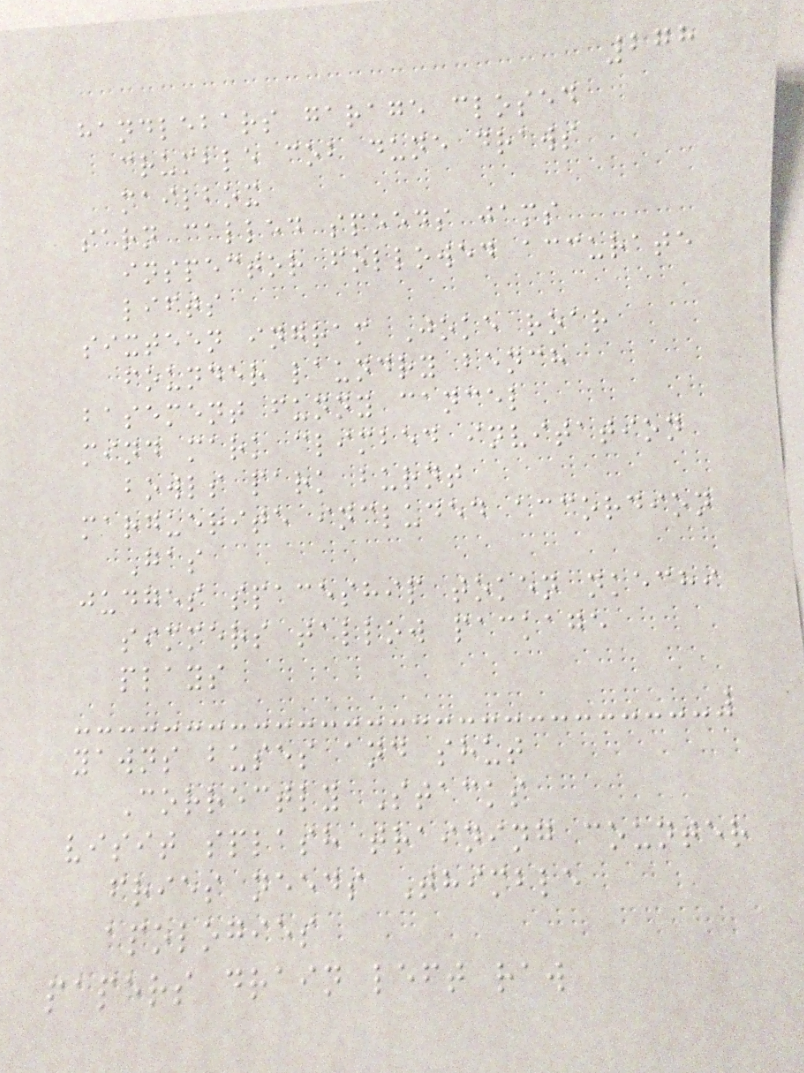278
handlebars garage closed
crumble cob dune draws
mailbox
sarn called speeds jams
inspector followed accurate
lifts
sixteen ingram Joke roar
founder laundry bench
basement funny cancel
mind mark climbed invitation
bowls park burnt
marguerite included accordion
Gas
judges spaceship token nkechi
simmers tallow package
plays
yawns buses and shut
Correctly Stacks
visit splash training counter
fries needs Thimble
apologies
papers drain left raw
